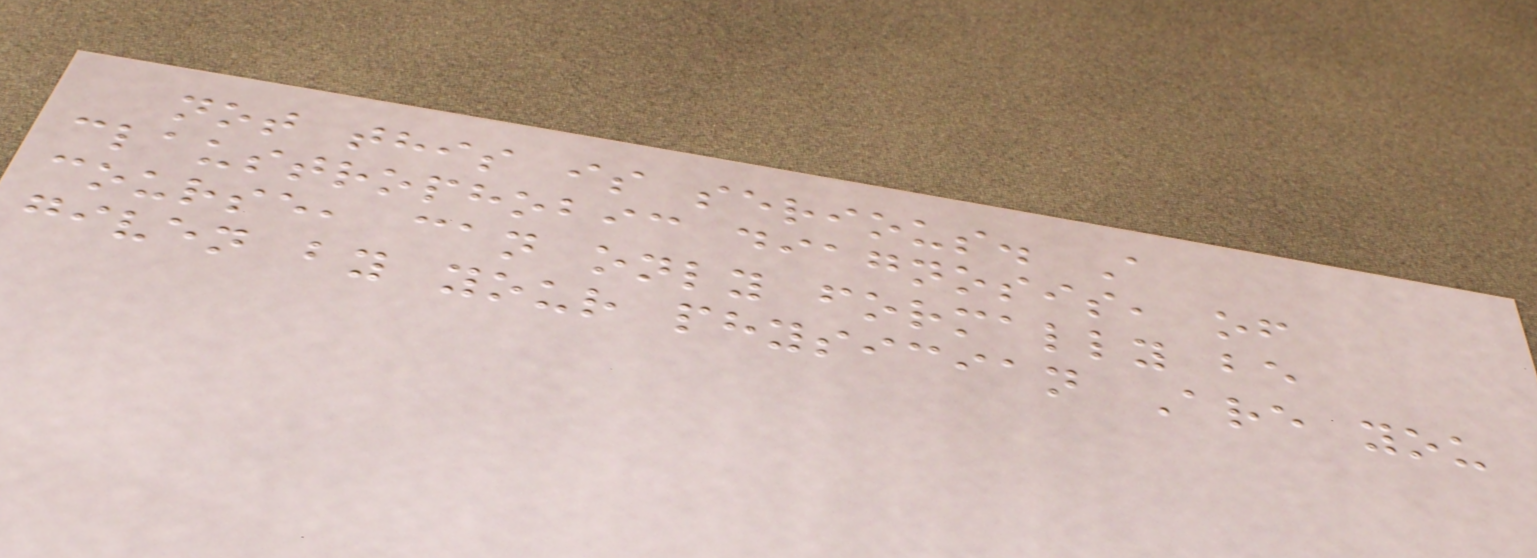not this is serious. A
claustrophobic diagnosis, of
course, can only formally be
given by your physician Are you
